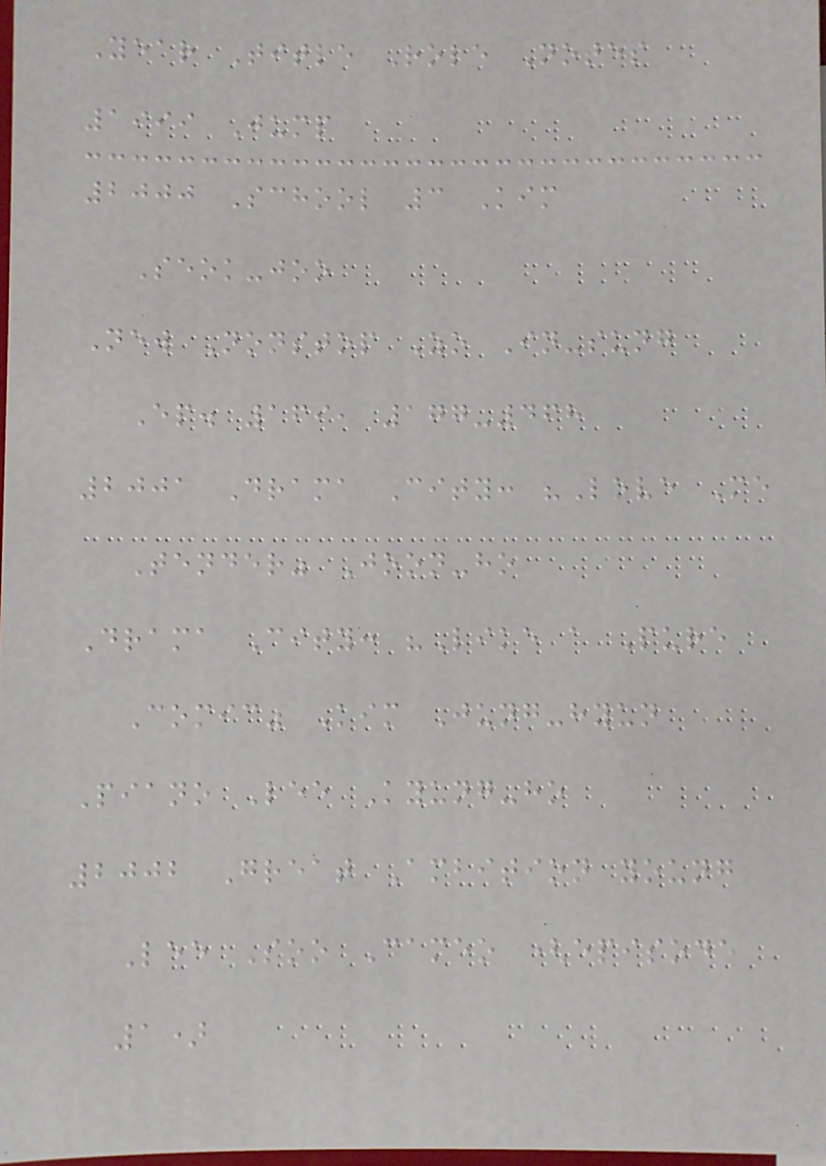Year Title Role Notes
1999 Jump
2000 School 3 Kim
Seok-joo
New Nonstop Zo In-sung
Ep. 169, 177-468
2001 Drama City: "Love Me
Tender" Joon-ho
Drama City: "Like a Pure
Comic" Kim Jung-hyun
Piano Lee Kyung-ho
2002 Great Ambition young
Lee Soo Cameo (episode
1)
